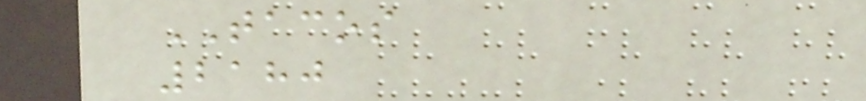TACOS
2180
